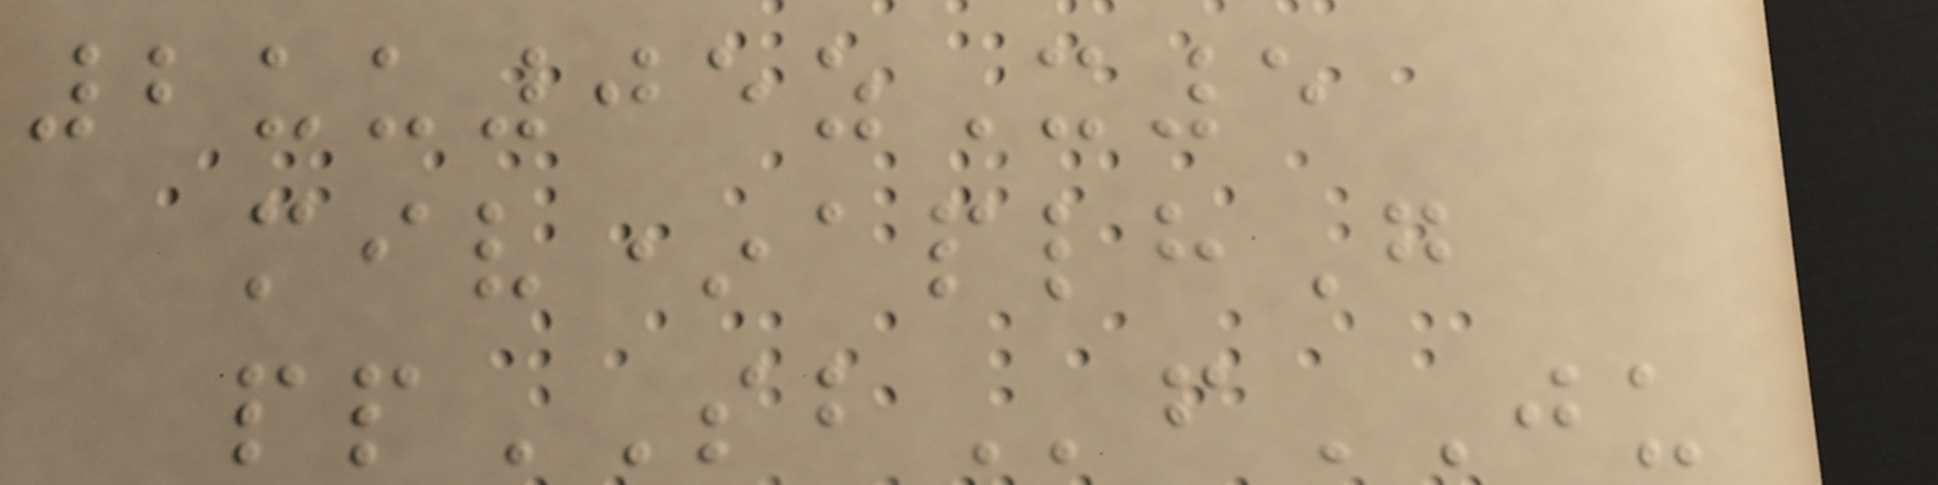2uu05zX5
miv*aplhG
ppSBfJU
